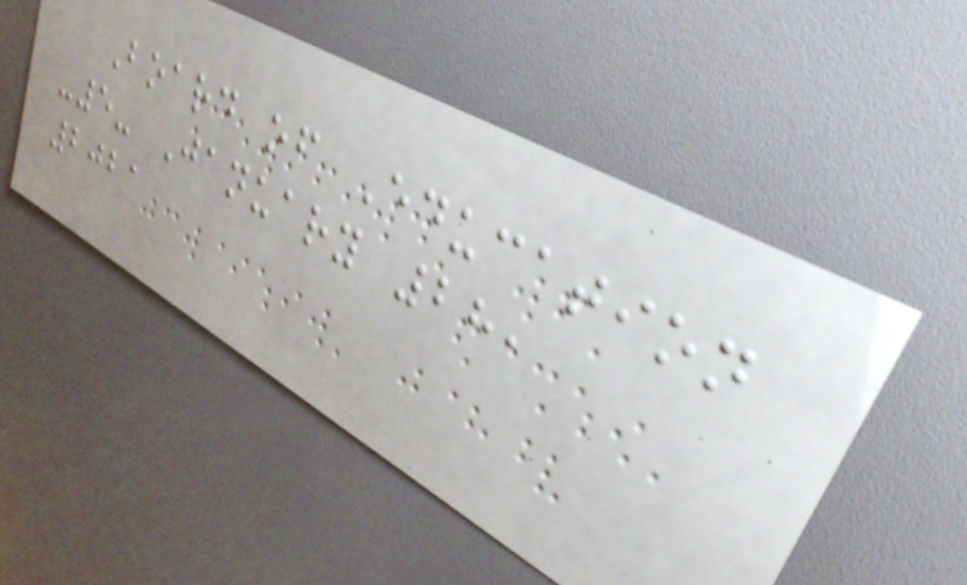Board of Education
-5- January 28,
2021
